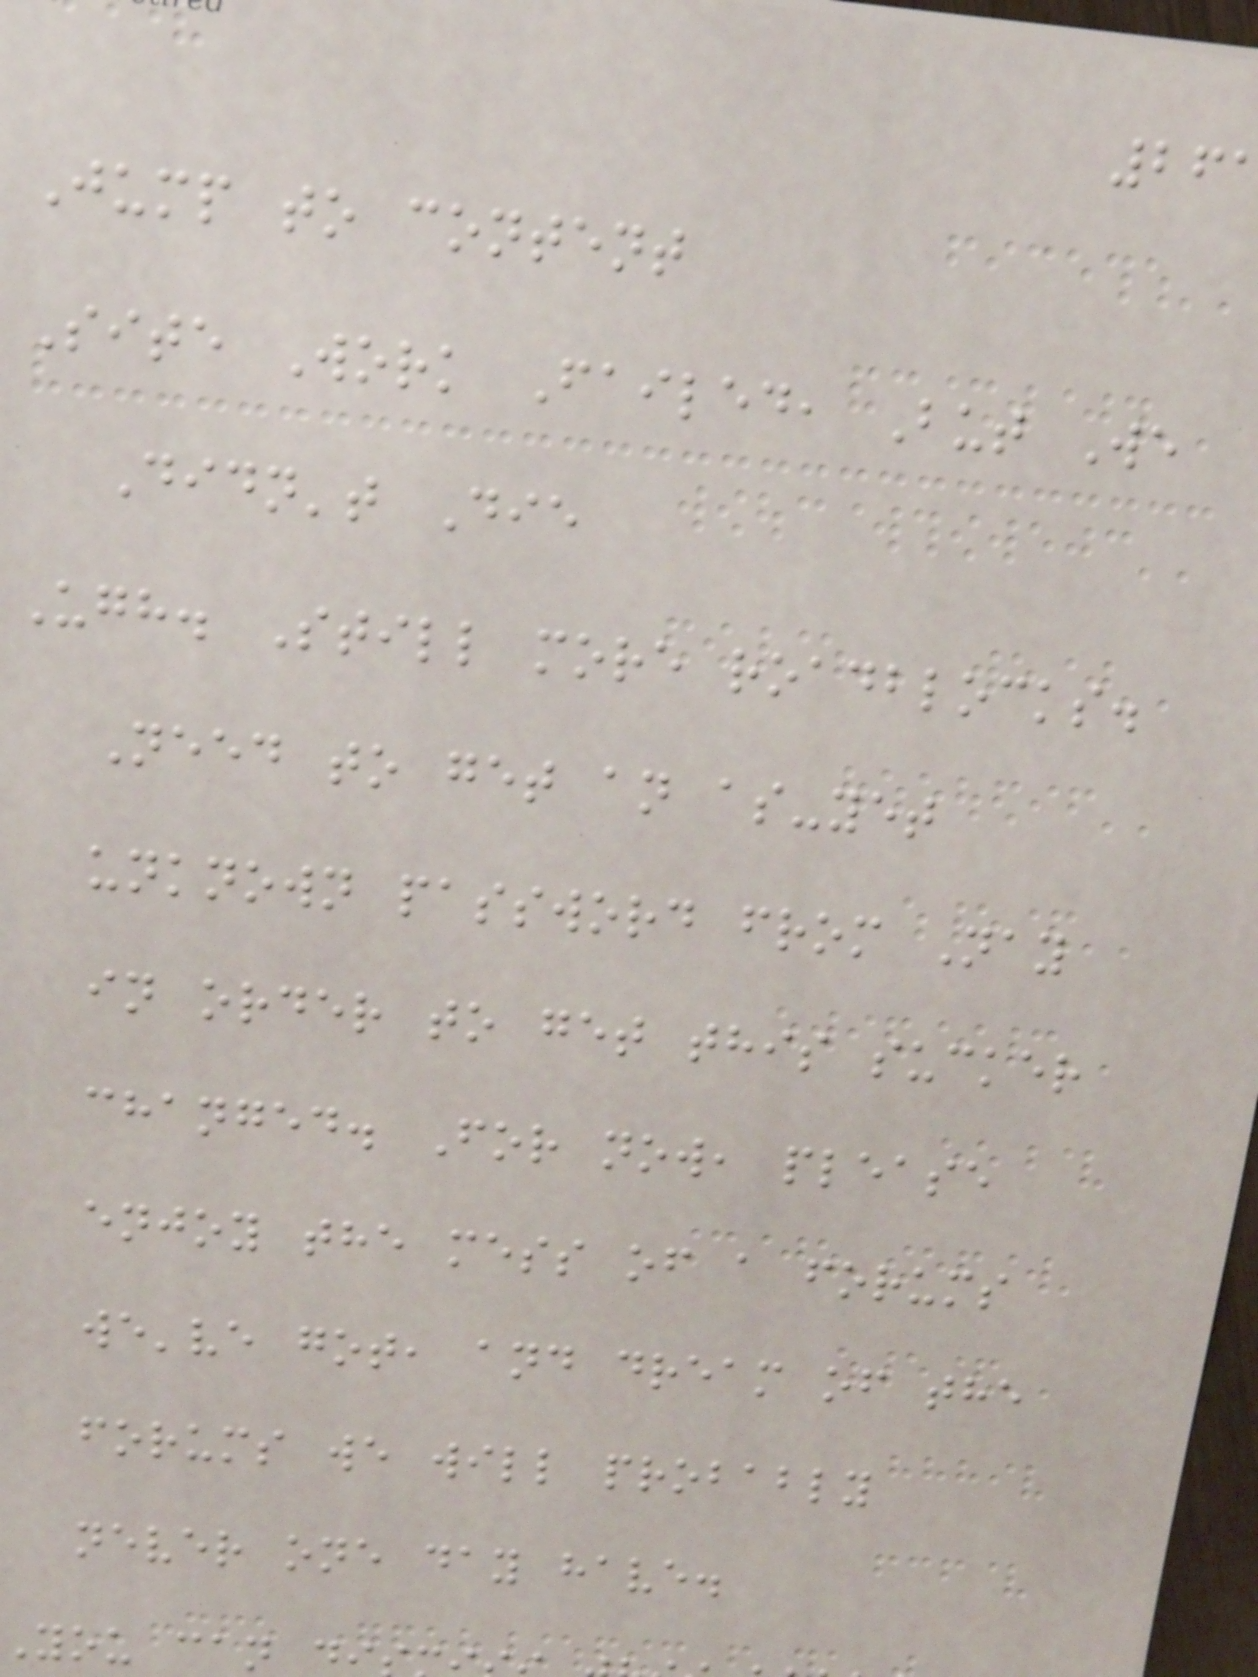Jump to content
Site Work Failed, But We
Didn't Die
Ugh. Still more roadblocks.
Need to get an as-yet
unknown password from Nay
in order to get this sucker
changed. For now, please
enjoy the mess of a forums
we've got, and dream of the
forums we will probably
never one day have.
you can d
